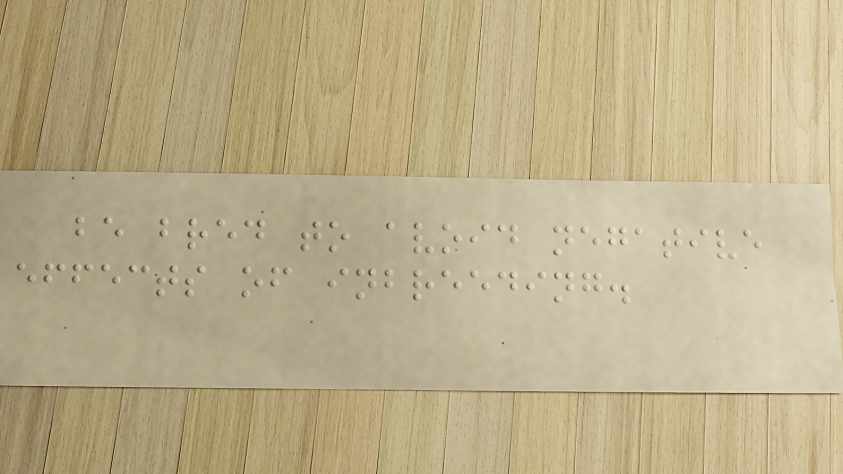be bred to avoid negative
effects of inbreeding.
